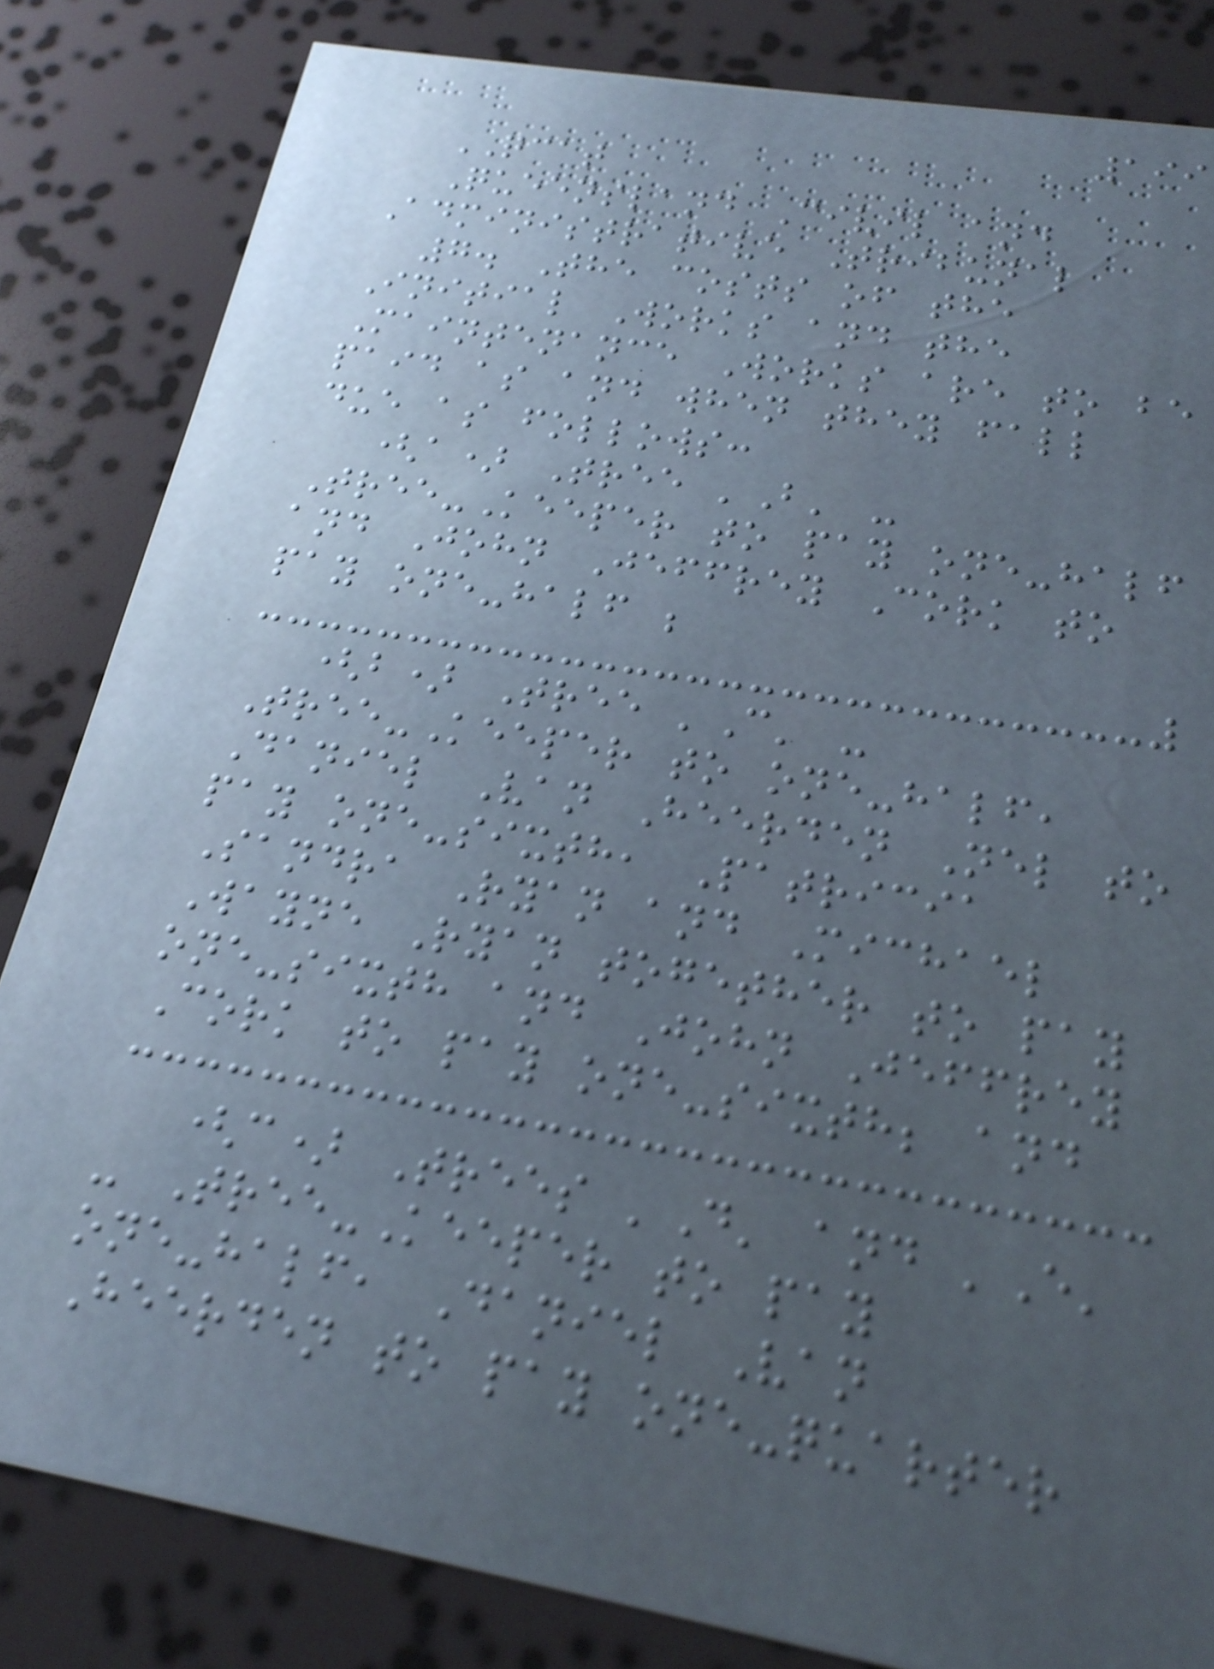199
QCAT
Queensland Civil and
Administrative Tribunal
7. The costs of the
Initial Works and the
Maintenance Works are to be
paid as and when they fall
due as follows:
(a) Tree 'B' -
Tree-Keeper to pay one-half
and John Jeffrey Cork to
pay one-half ;
(b) Tree 'C' -
Tree-Keeper to one-half,
Daniel Van Heerden Nel to
pay one-sixth, Patricia
Sandra Ryan and Michael
Wayne Ryan together to pay
one-sixth and John Jeffrey
Cork to pay one-sixth; and
(c) Trees 'D' and 'E'
- Tree-Keeper to pay
one-half, Daniel Van
Heerden to pay one-quarter
